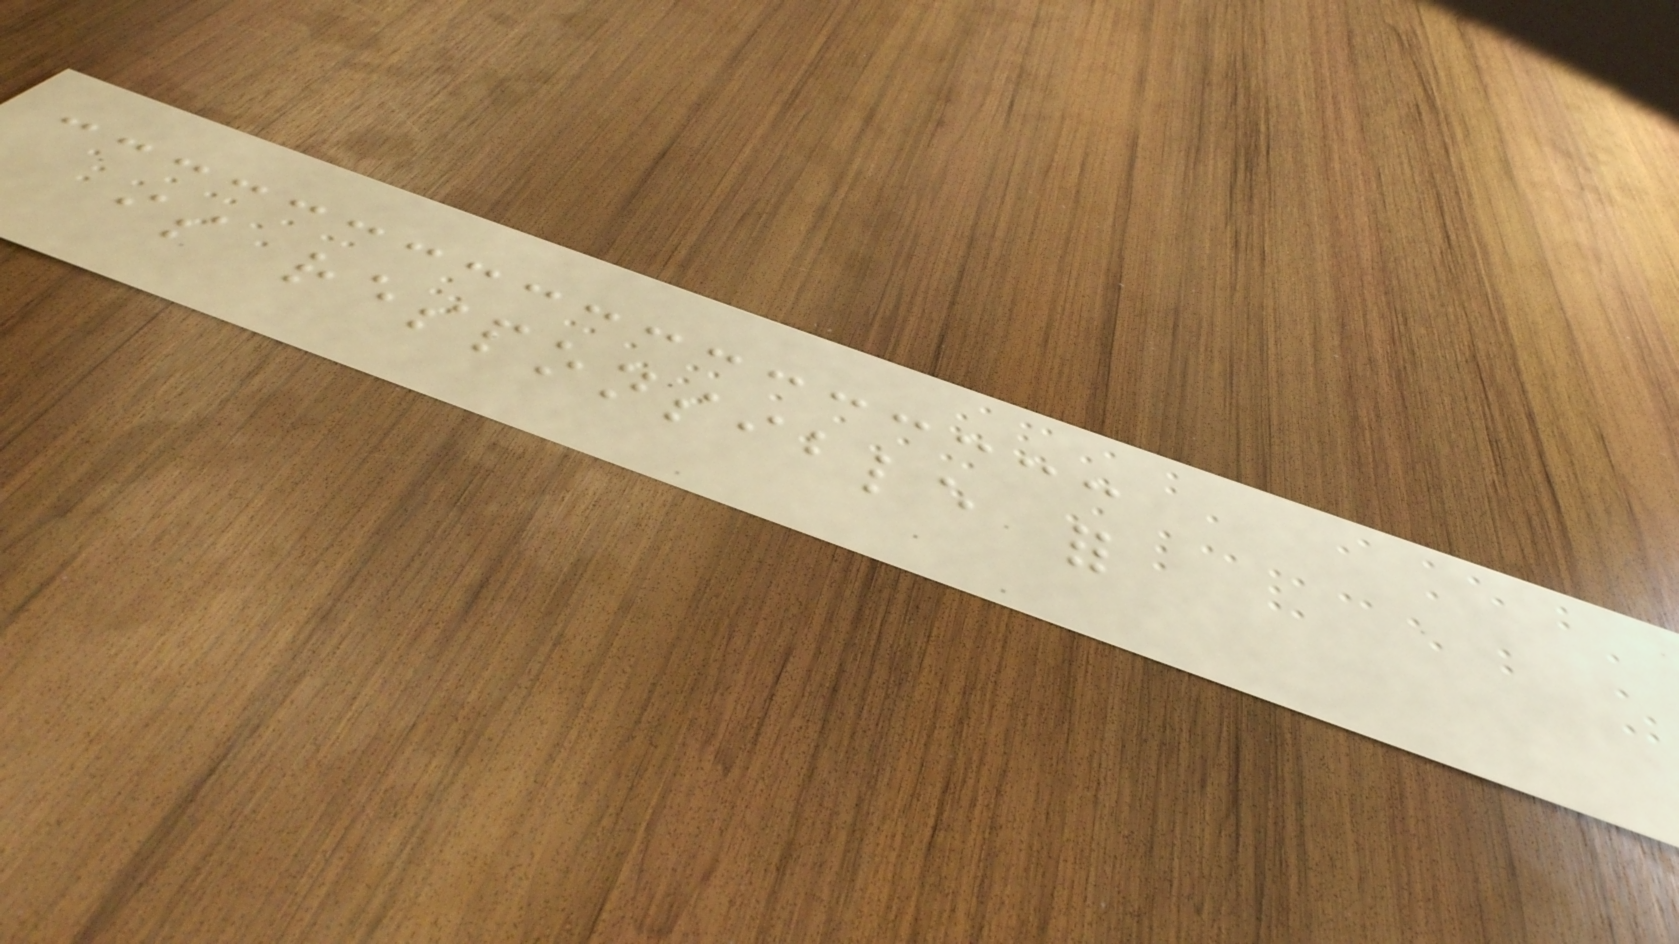is responsible for
